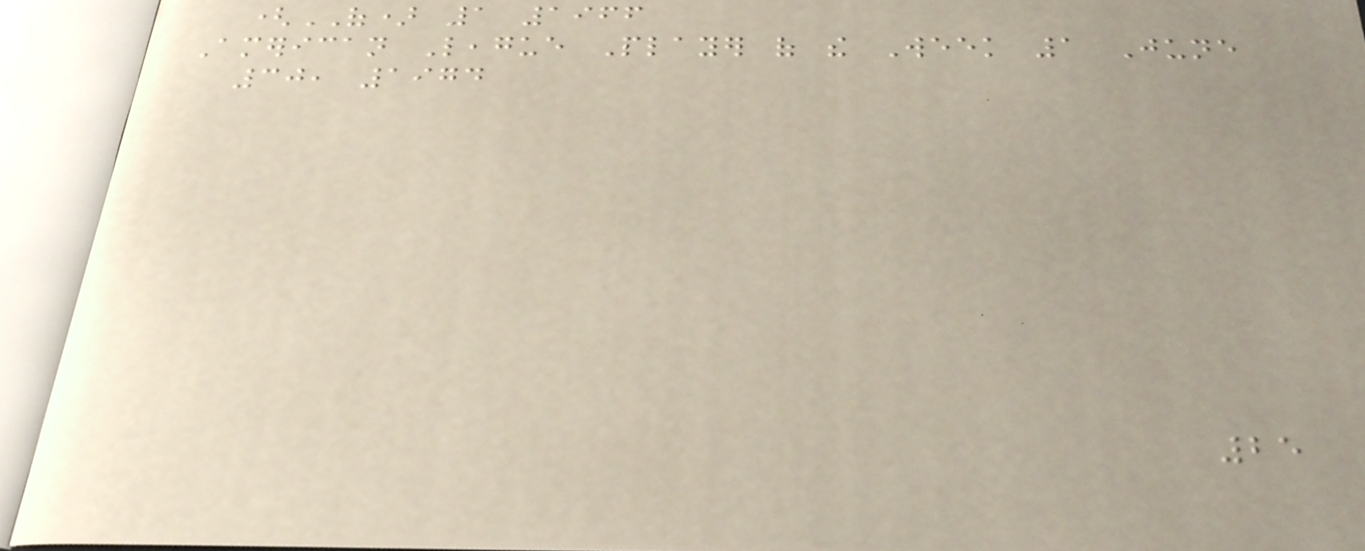(OF) 1 1966
American League Player of the Week 1 June
30, 1974
25
